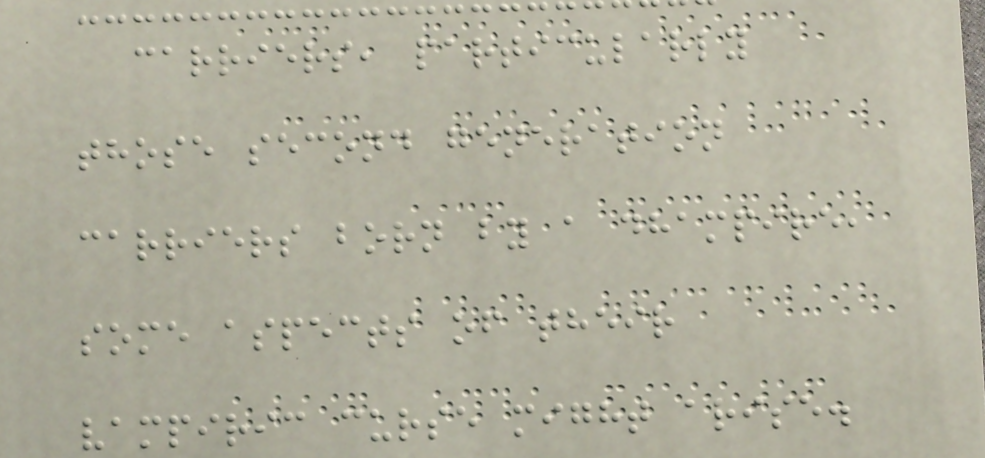carriers, particularly
those second generation
carriers born by a dhampire,
some aspects of their
vampiric curse might arise.
